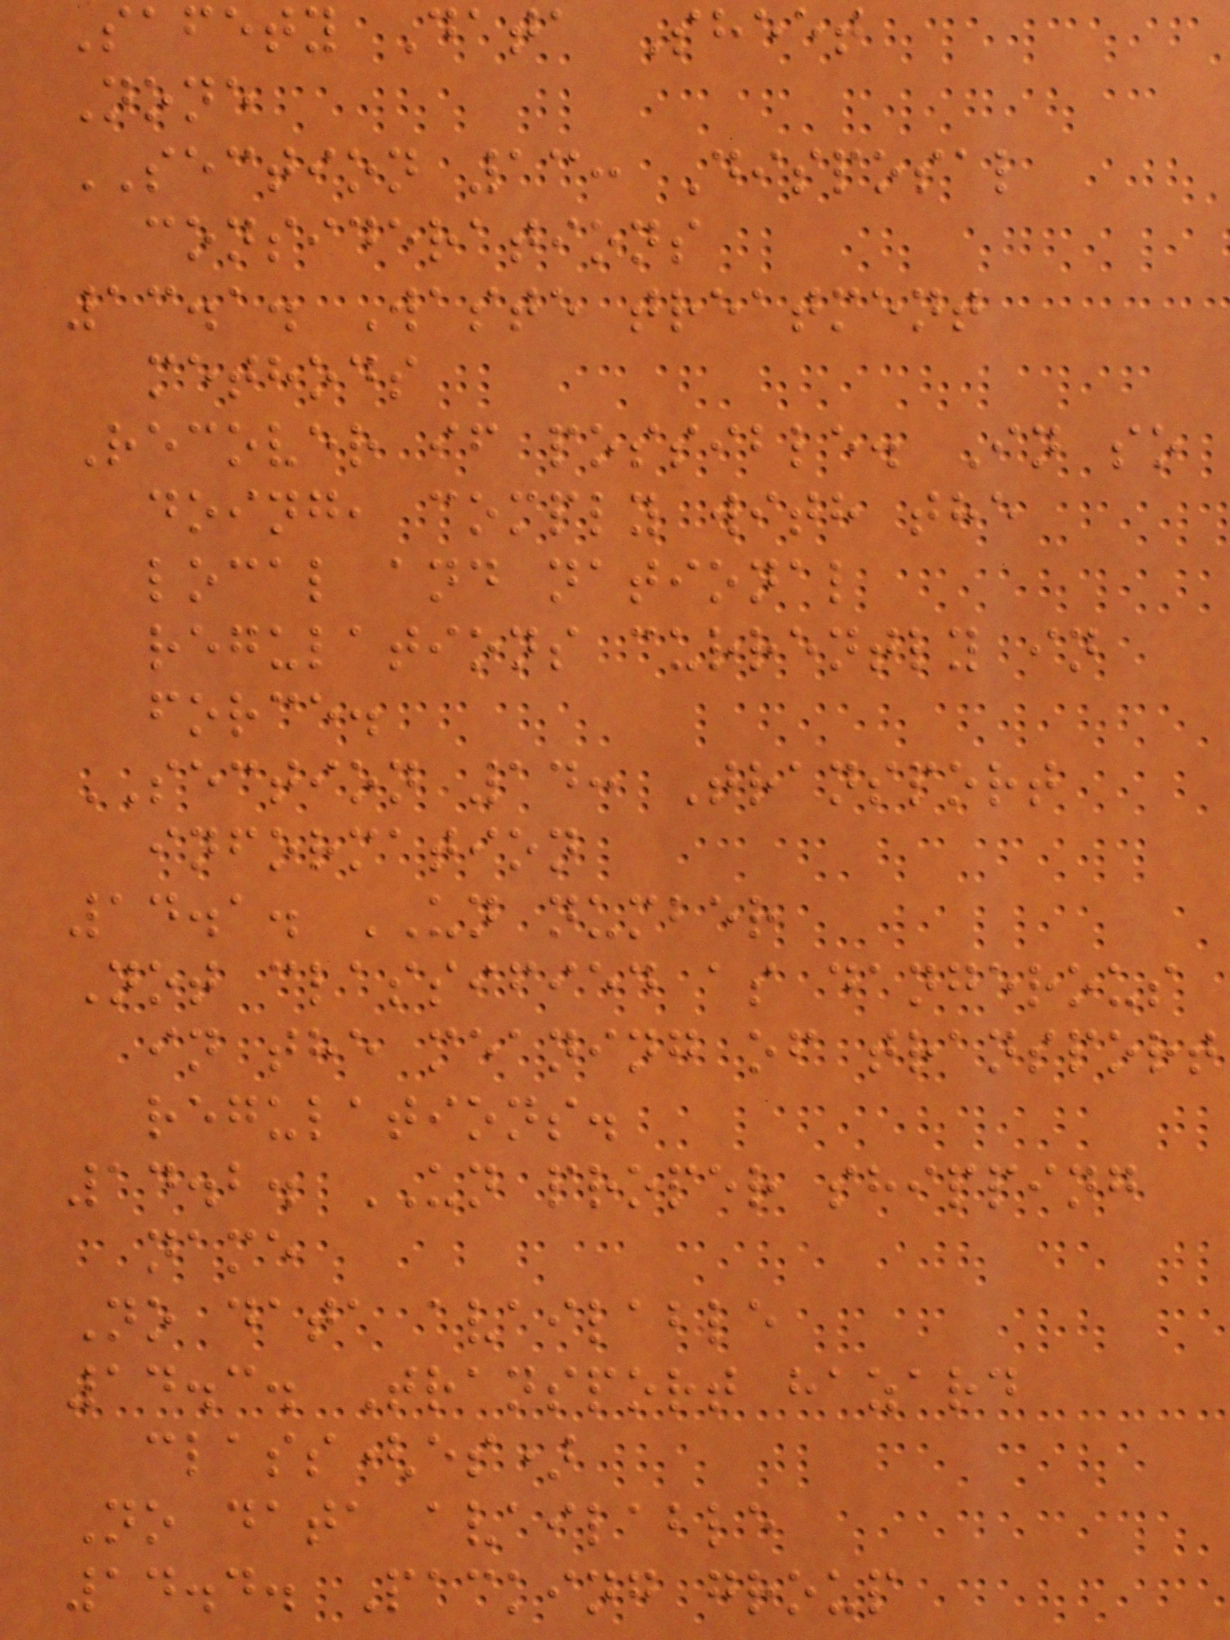Safety Data Sheet
None
SECTION 13: Disposal
considerations
13.1. Waste treatment
methods
Recover if possible. In so
doing, comply with the
local and national
regulations currently in
force.
SECTION 14: Transport
information
14.1. UN number
Not classified as dangerous
in the meaning of transport
regulations.
14.2. UN proper shipping
name
No data available
14.3. Transport hazard
class(es)
No data available
14.4. Packing group
